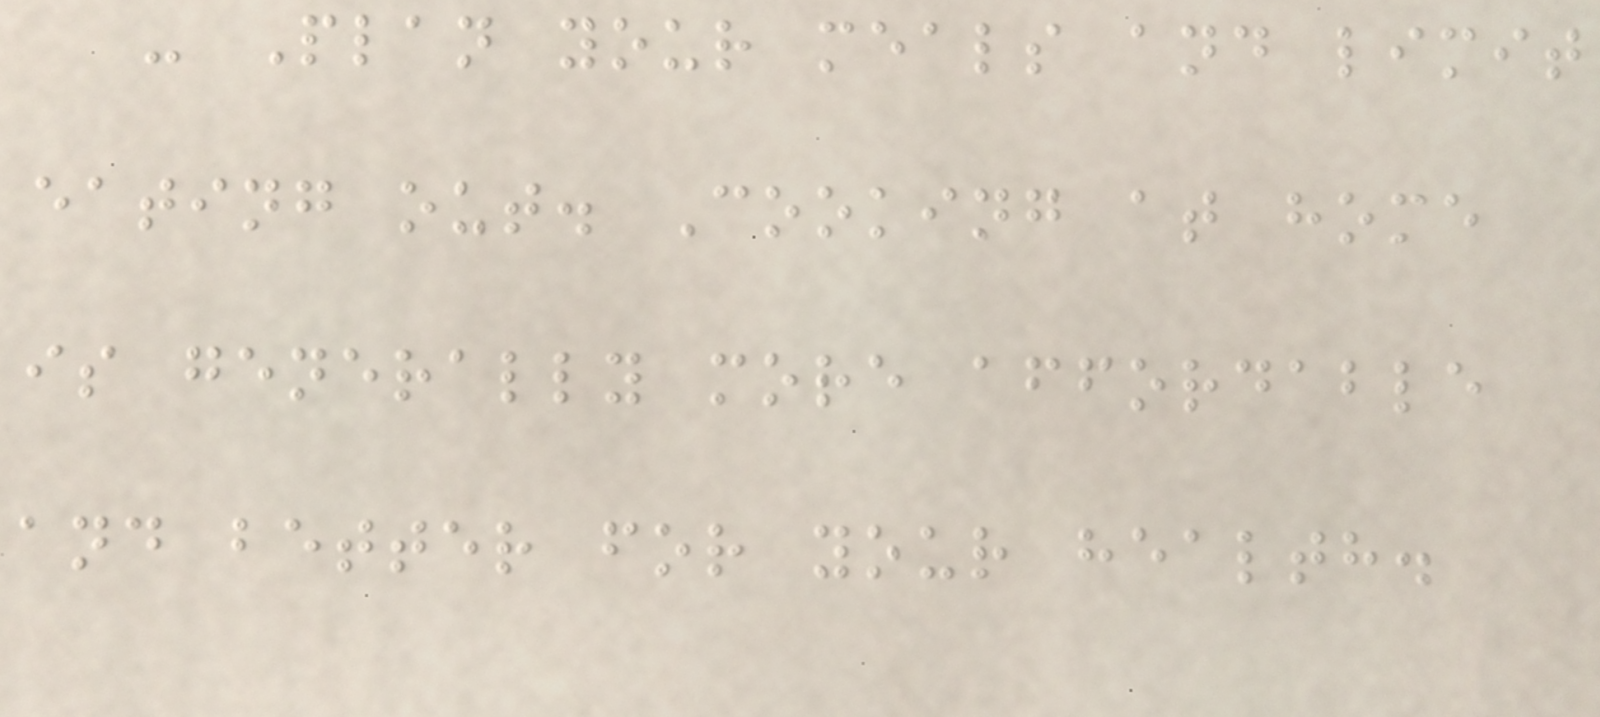- Plan your meals and limit
eating out. Cooking at home
is generally more affordable
and better for your health.
